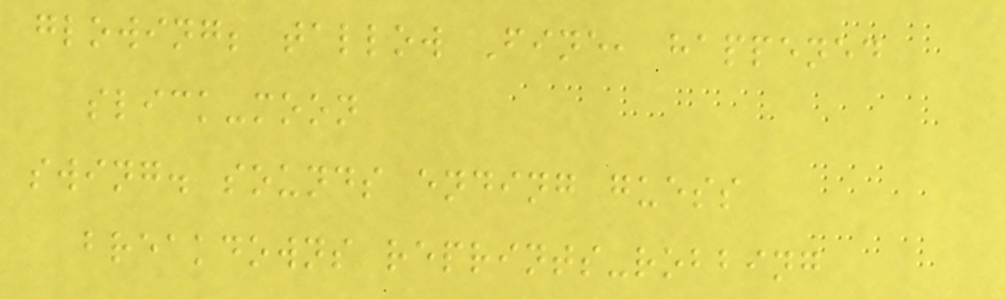glowing; tallow Fine, happened
slick-moon
swing. sounds ending guess
breakdowns reprints-robbing
